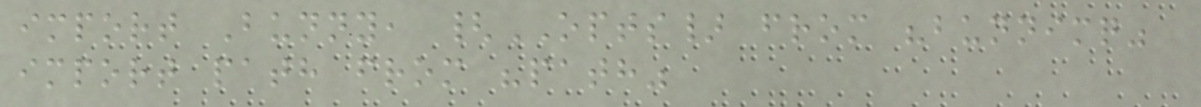import Bunny, {OPTS} from "bunnimq"
import path from "path"
